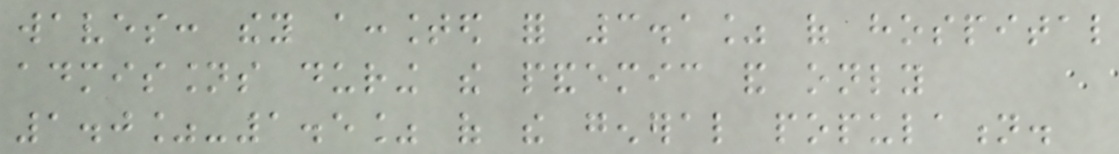waves: they accounted for 3.1% of hospital
admissions during the pandemic and only
1.0%-1.5% of the general population.
